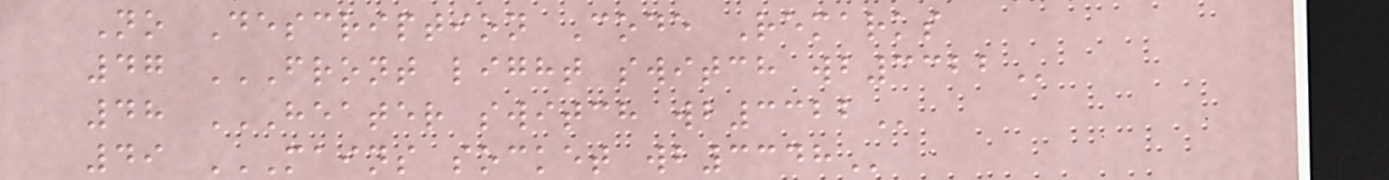No Description Code Remarks
47 FRONT LIGHT SWITCH WB3322
48 HEATER SWITCH WB3322
49 MAINS SOCKET WB3348
